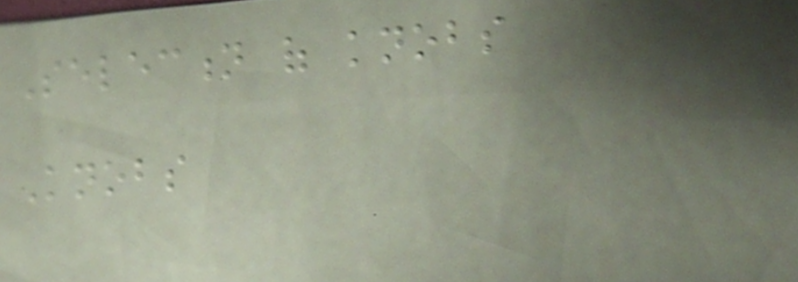Selection of knobs
Knobs
